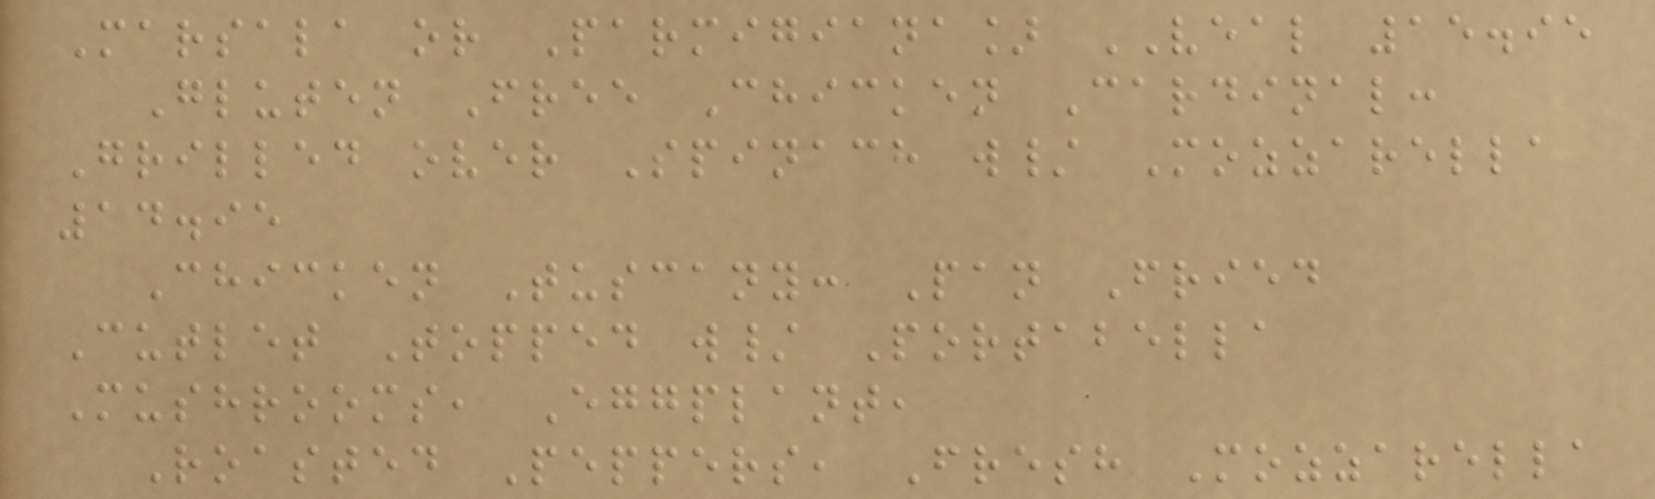Marsala or Parmigiana] VEAL 15.95
Gluten Free Chicken Cardinal:
Grilled over Spinach w/ Mozzarella
14.95
Chicken Tuscany: Pan Fried
Cutlet Topped w/ Portabella
Mushrooms, Eggplant,
Roasted Peppers, Fresh Mozzarella
